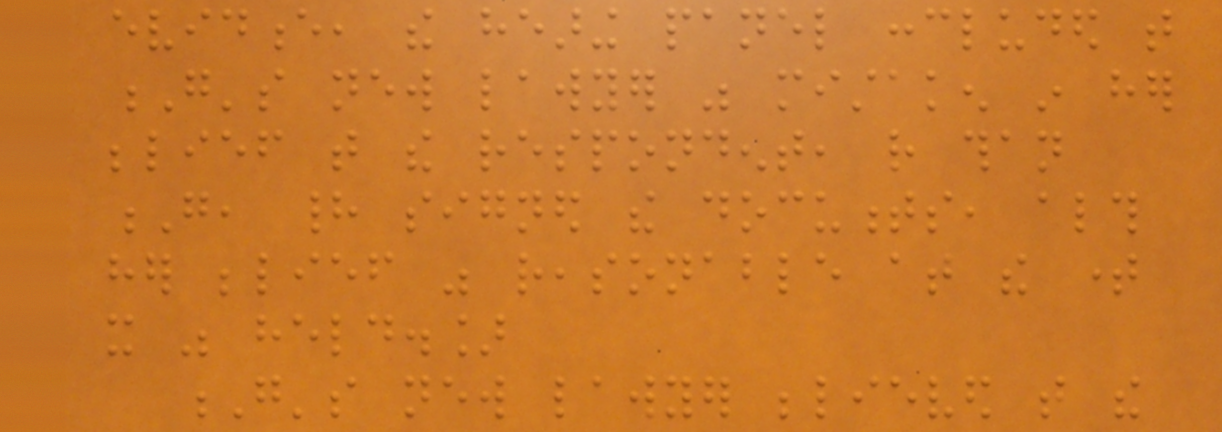evidence, the hearing panel concluded that
G's new lawyer was mistaken in her
belief that the respondent, rather than
G, had signed the documents, although
her belief was reasonable at the time
it was held.]
G's new lawyer believed that the
